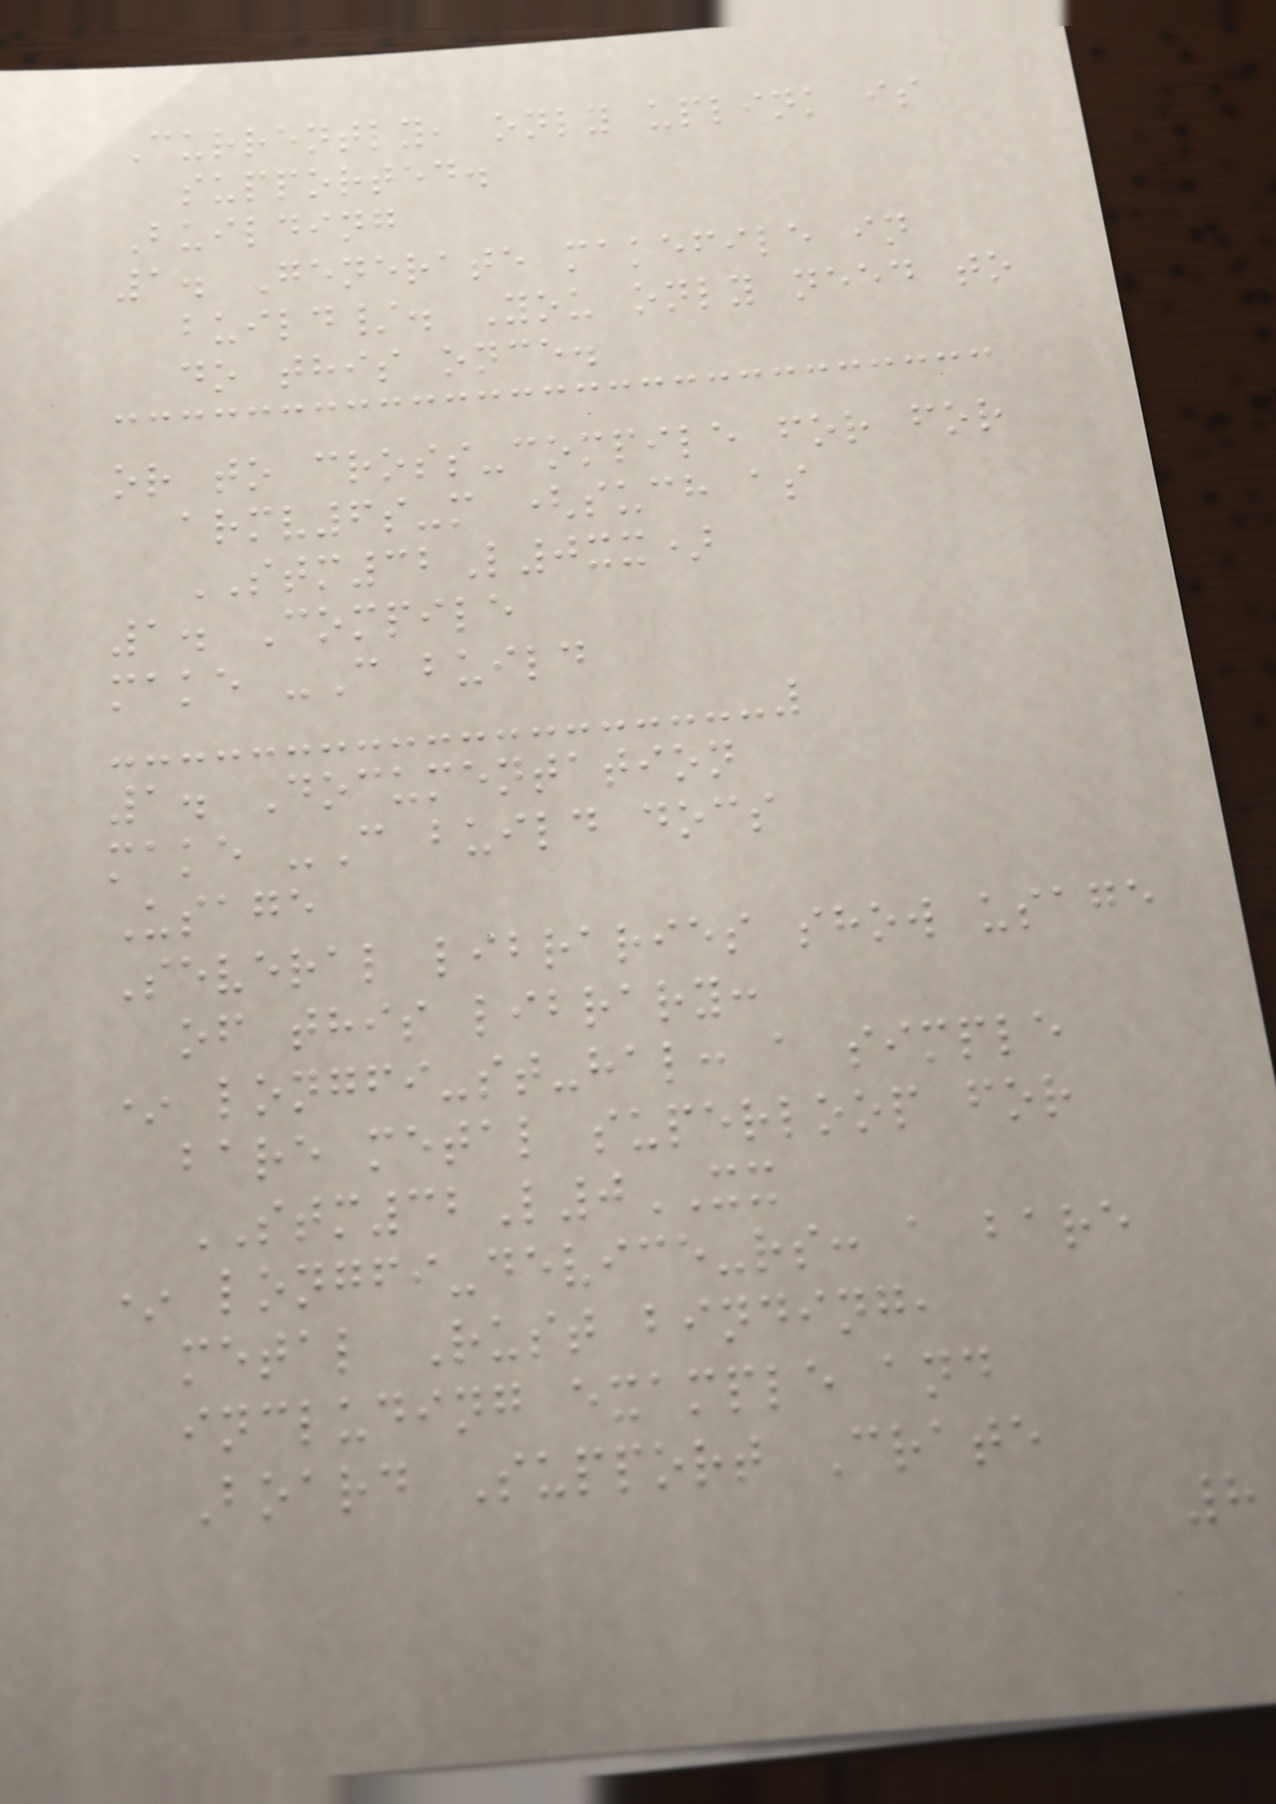Currently, only uplink is
supported.
Building
1. Generate makefile in
build/. You only need to
do this once.
or to cross-compile for for
armv6s-m (such as
STM32L0xx)
1. Compile
make -C build
1. Documentation
make -C build docs
Usage
Several libraries show usage
of this library:
* longfi-st-hal: a simple
bare metal superloop for
STM32L0XX
* longfi-device-rs: a bare
metal Rust binding,
including example and
Board Support Crate
8
